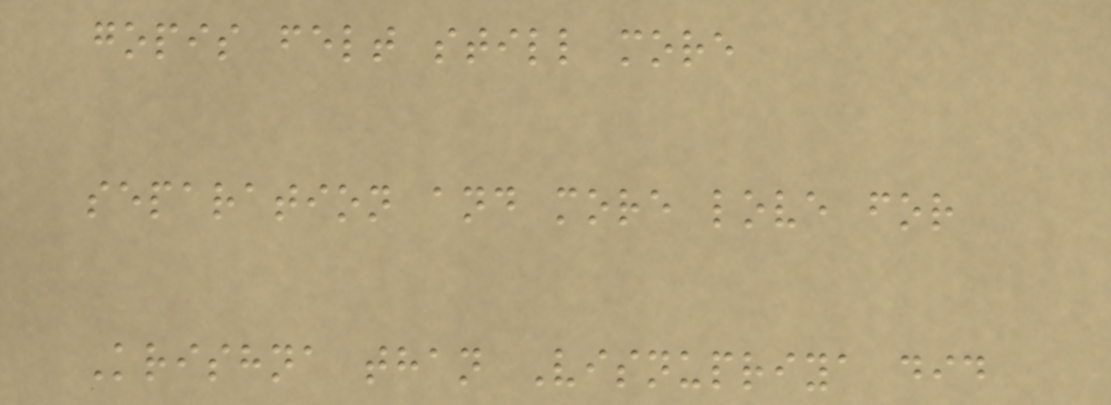gopis felt still more
separation and more love for
Krishna than Visnupriya did
